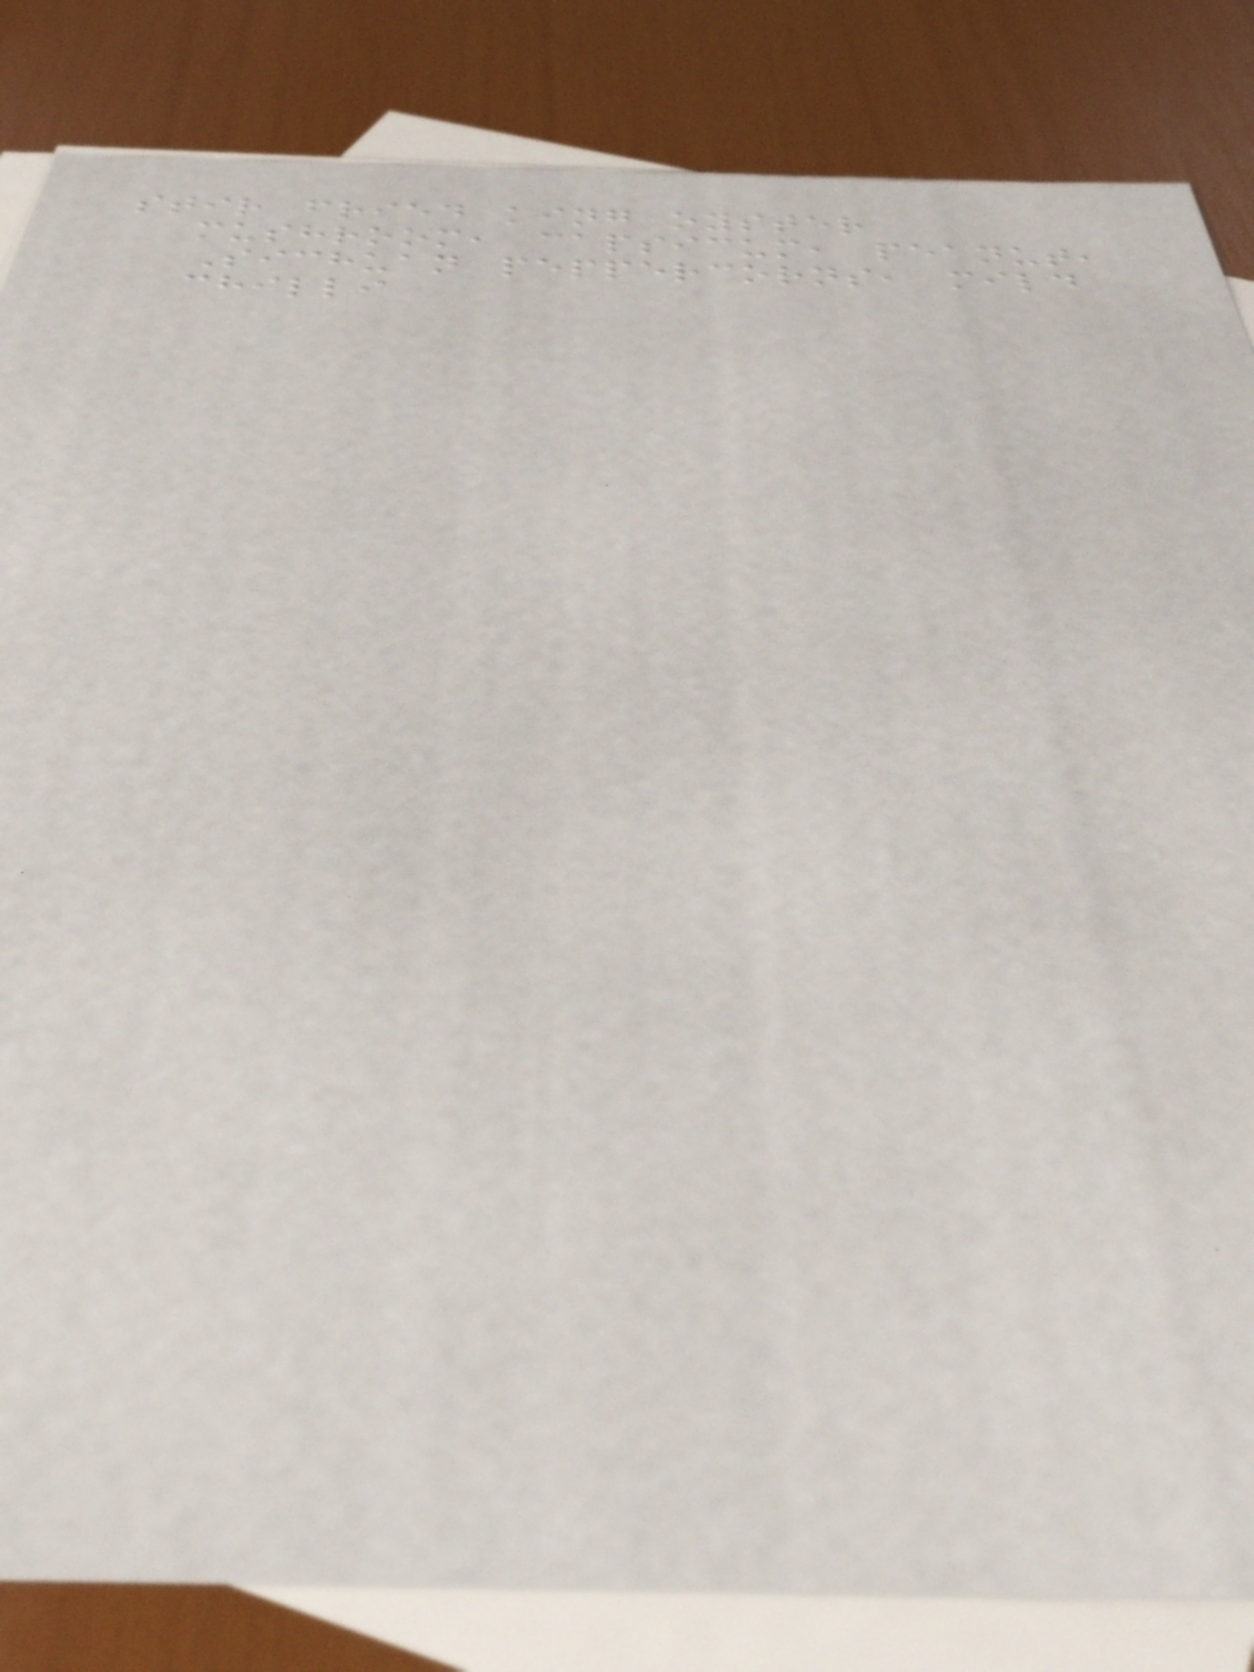stir fried king oyster
mushroom, capsicum, peanut,
Sichuan peppercorns, mild
chilli
